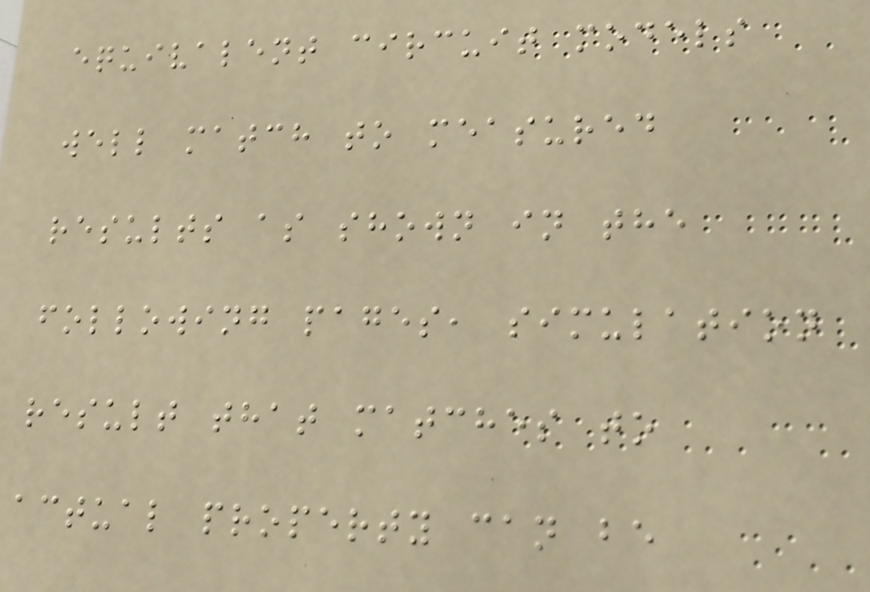equivalent circuit models
well match to measured
results as shown in the
following pages, simulation
result that matches to
actual property can be
